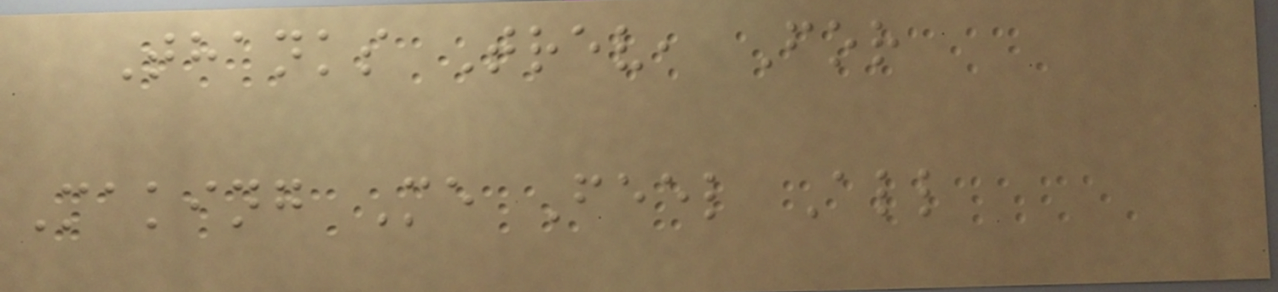Thanks Trev, For
Making Me Feel All
